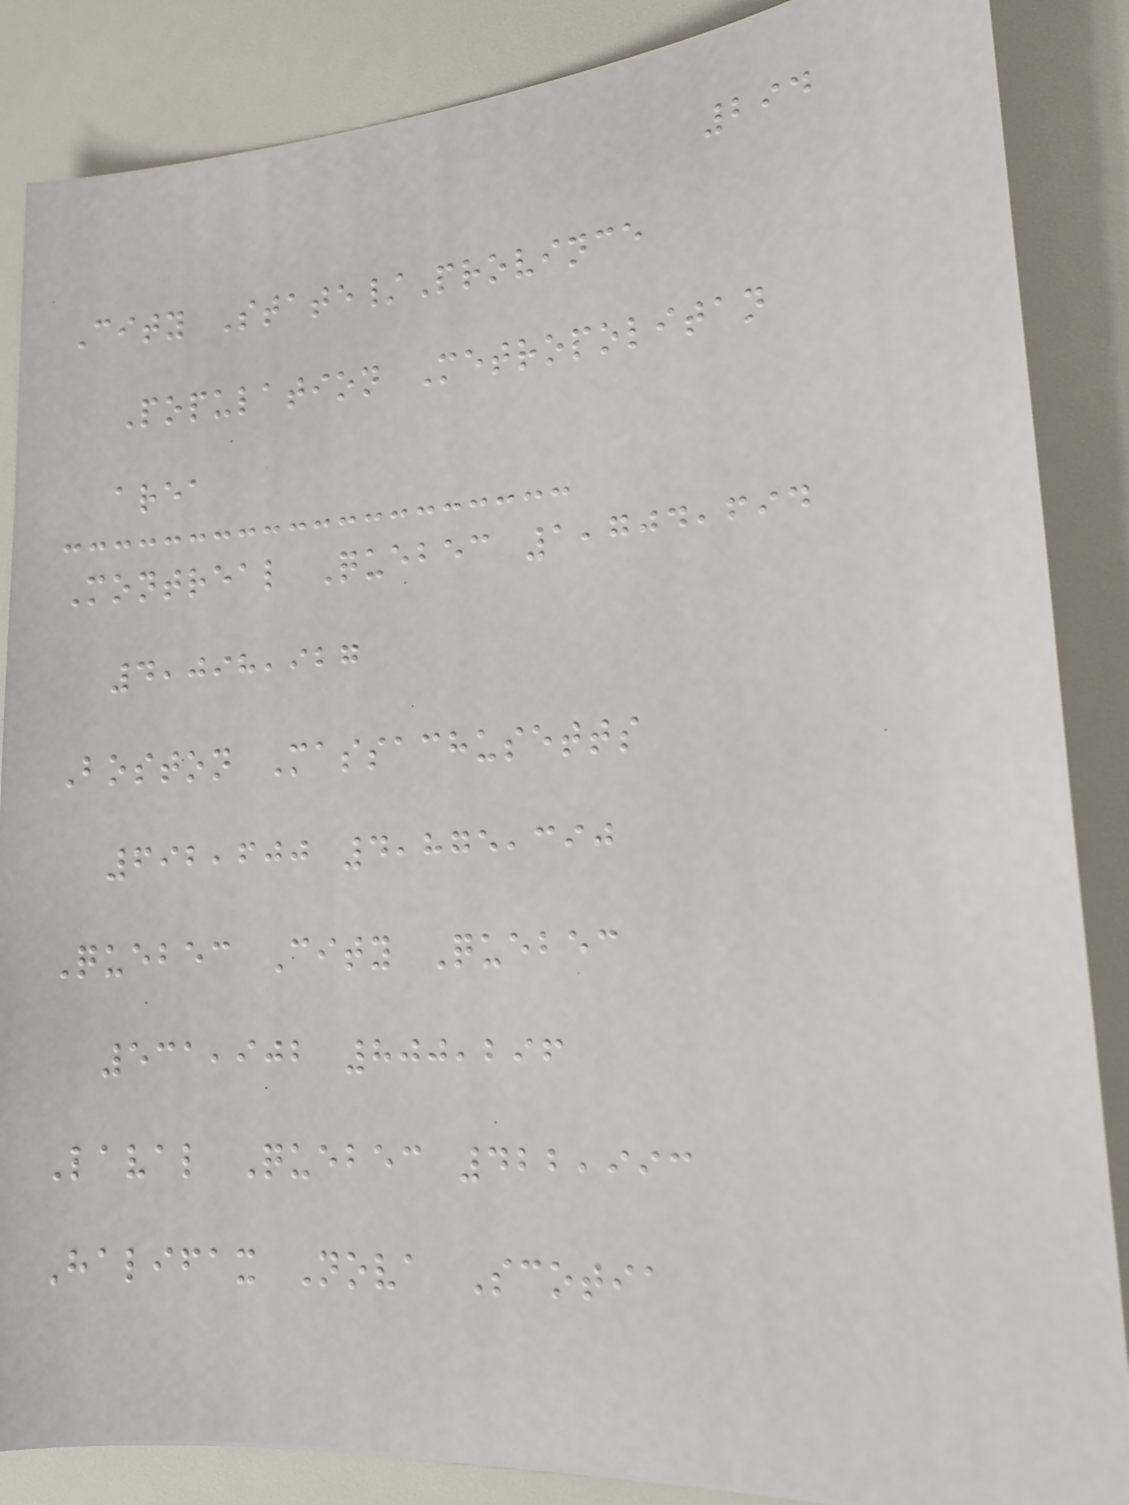294
City State/Province
Population Metropolitan
area
Montreal Quebec 1,704,694
4,098,927
Boston Massachusetts
692,600 4,875,390
Quebec City Quebec
531,902 800,296
Laval Quebec 422,993
Halifax Nova Scotia
